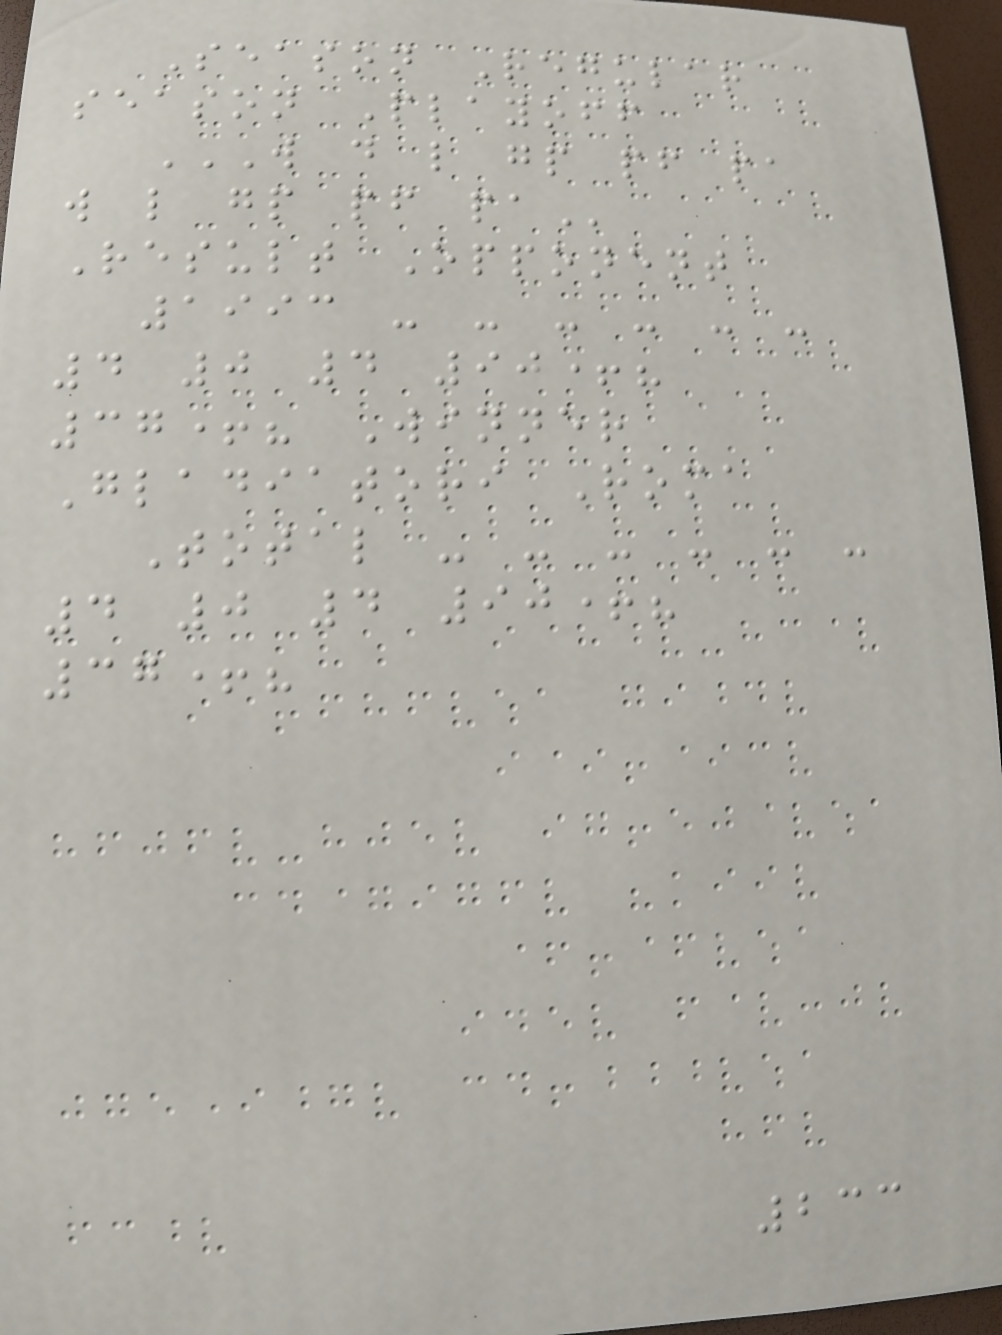Season Regular
season Playoff
W D L GP PF PA
W L GP PF PA
Result Opponent
1993 - - - - - -
4 0 4 90+?
37+? Winner
Gladiatori Roma
Total - - - - - -
4 0 4 90+?
37+?
233
